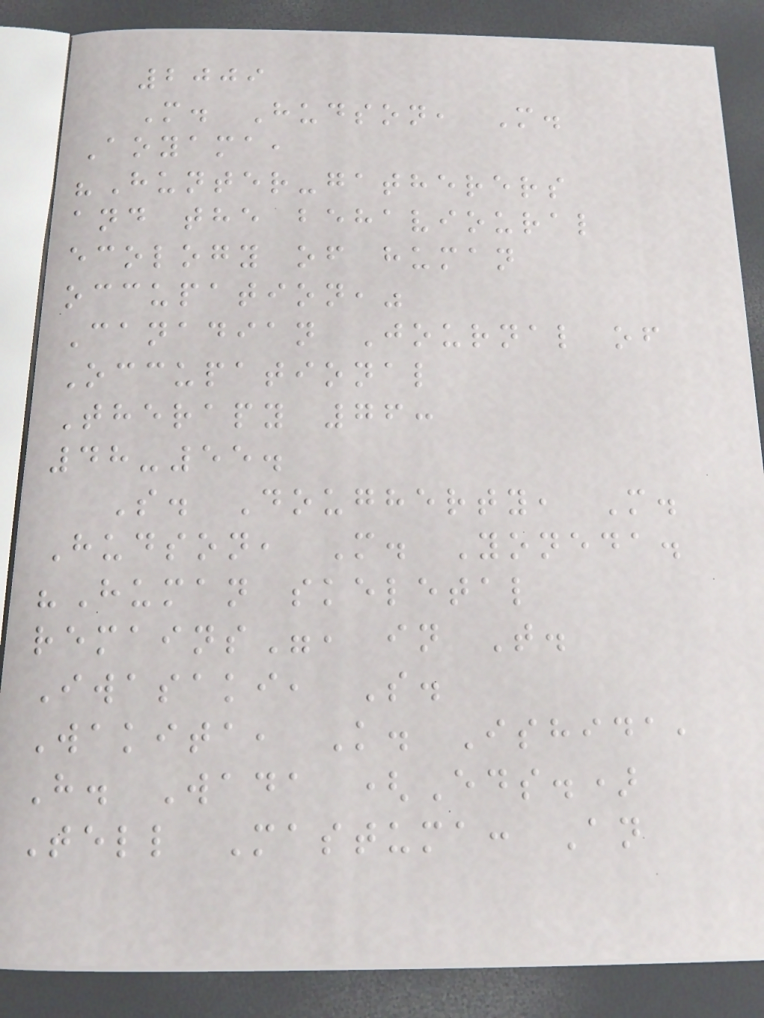2009
M. Hudson, M.
Aoyama,
"Hunter-gatherers
and the behavioural
ecology of human
occupation,"
Canadian Journal of
Occupational
Therapy 76:
48-55.
S. Dougherty, M.
Hudson, M. Yoneda.
"Human skeletal
remains", in T.
Iwasaki, S.
Wakita, K. Ishida,
H. Wada (Eds.)
Tell Mastuma: An
